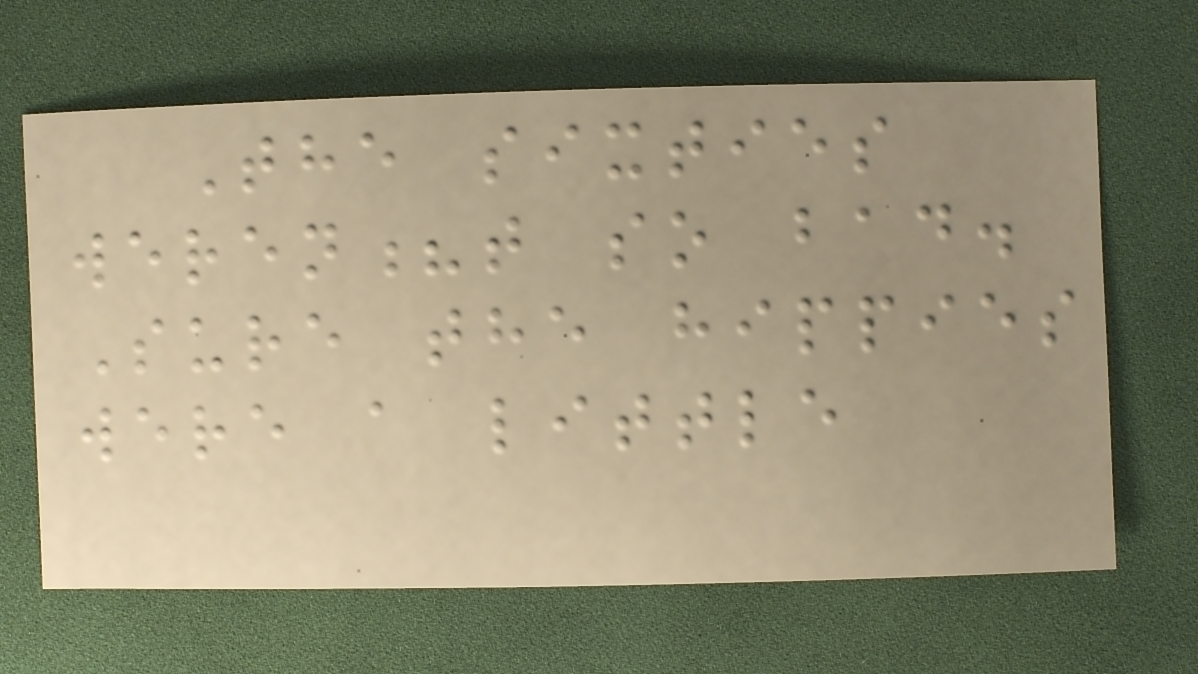The sixties
weren?t so bad.
Sure the hippies
were a little
